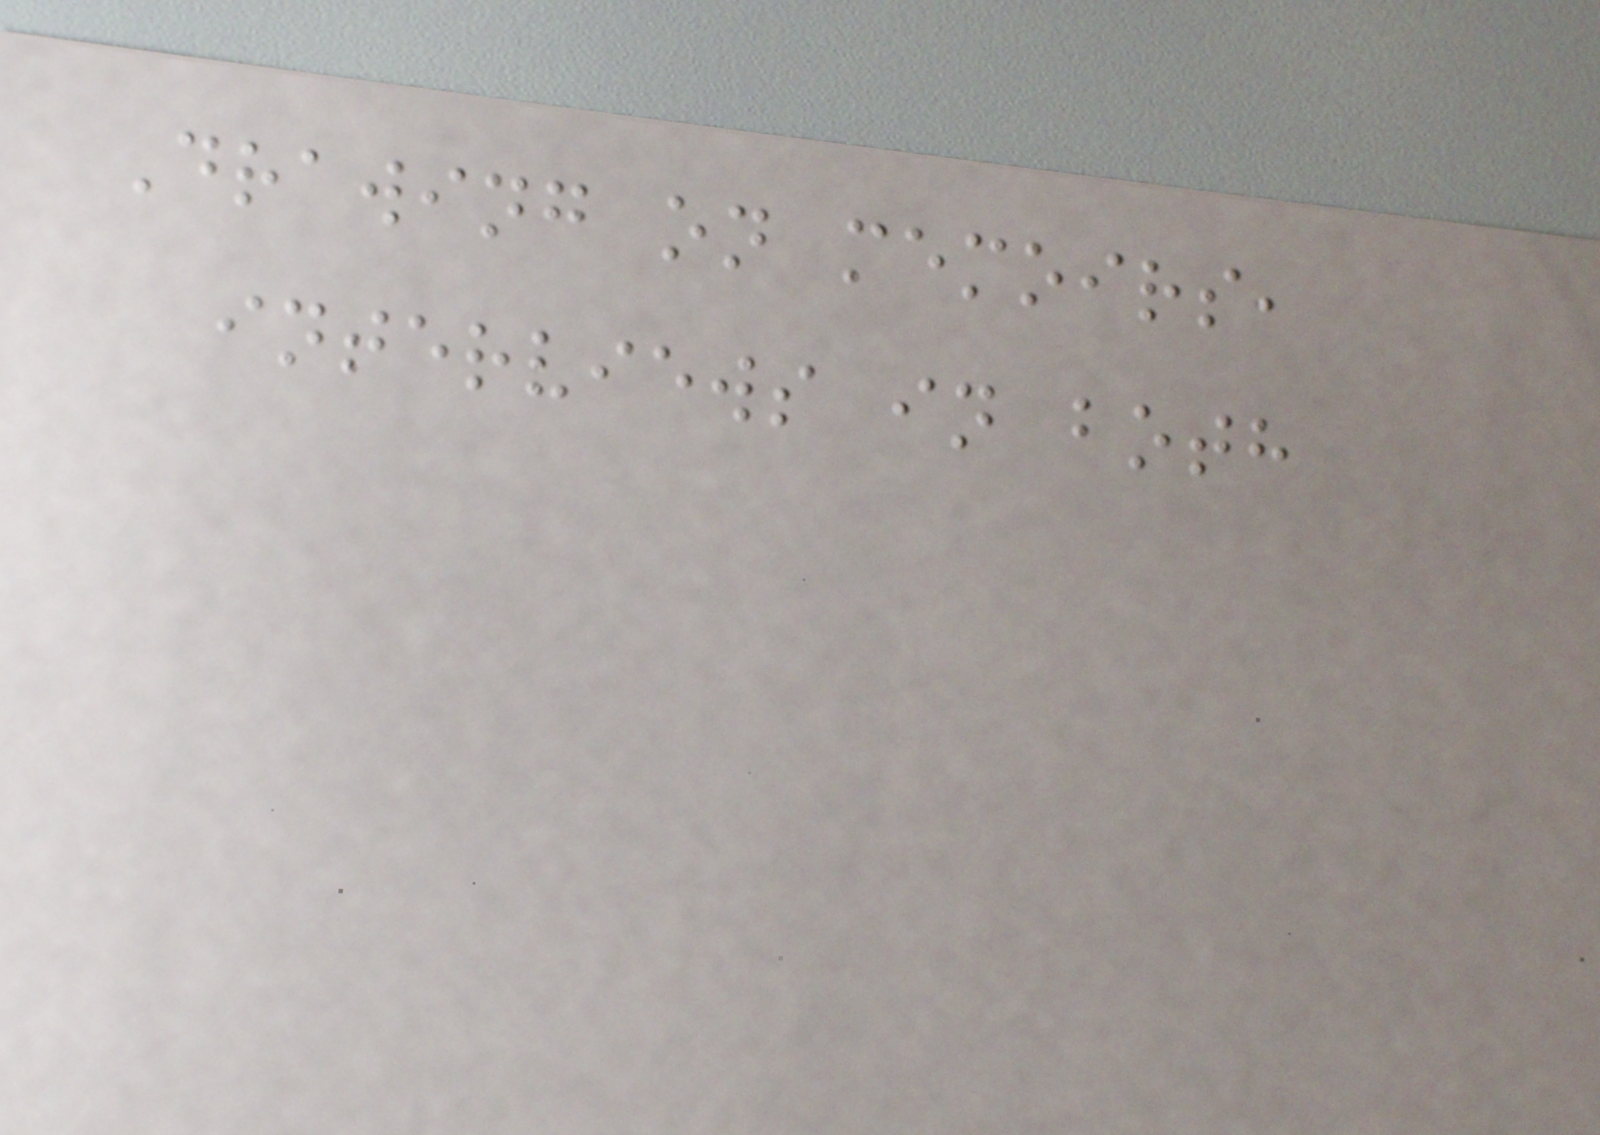Drawing on memoirs,
interviews in both
